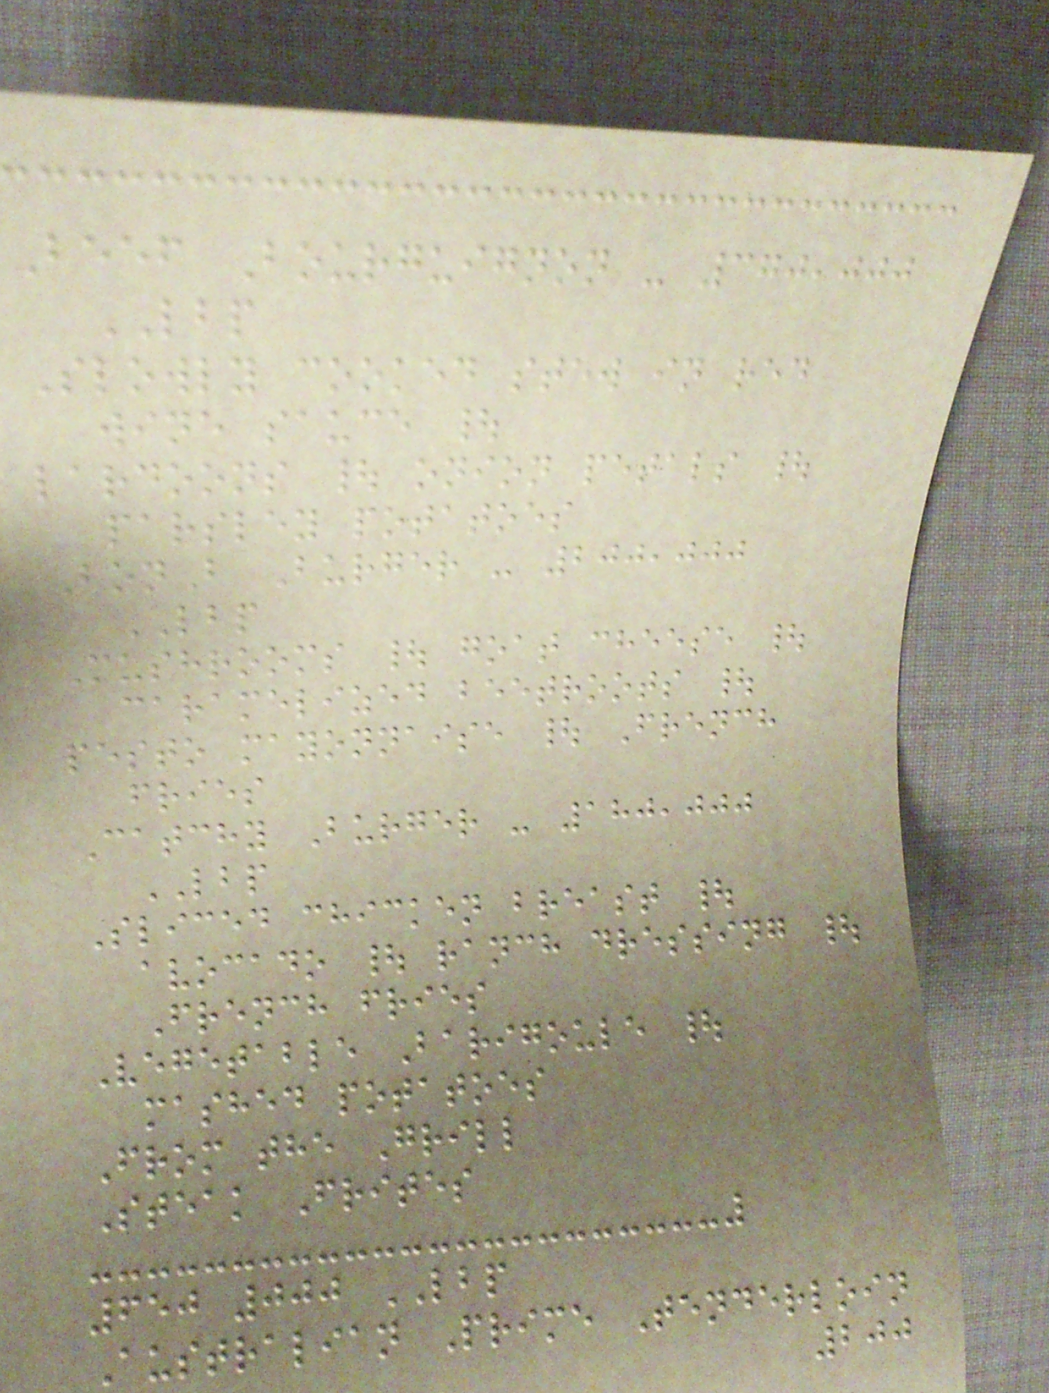Beef Bourguignon - 370,000
LBP
Slowly cooked stew in red
wine sauce |
lardoons | onion petals |
parsley potatoes
BonB Burger - 200,000
LBP
Mushrooms | goat cheese |
caramelized beetroots |
pesto mayonnaise | French
fries
Catchy Burger - 180,000
LBP
Sliced chicken breast |
avocado | ranch dressing |
French fries
Vegetable Barigoule |
mashed potatoes
From the Grill
Steak Frites
650 000 LBP
Australian Prime Tenderloin
200
